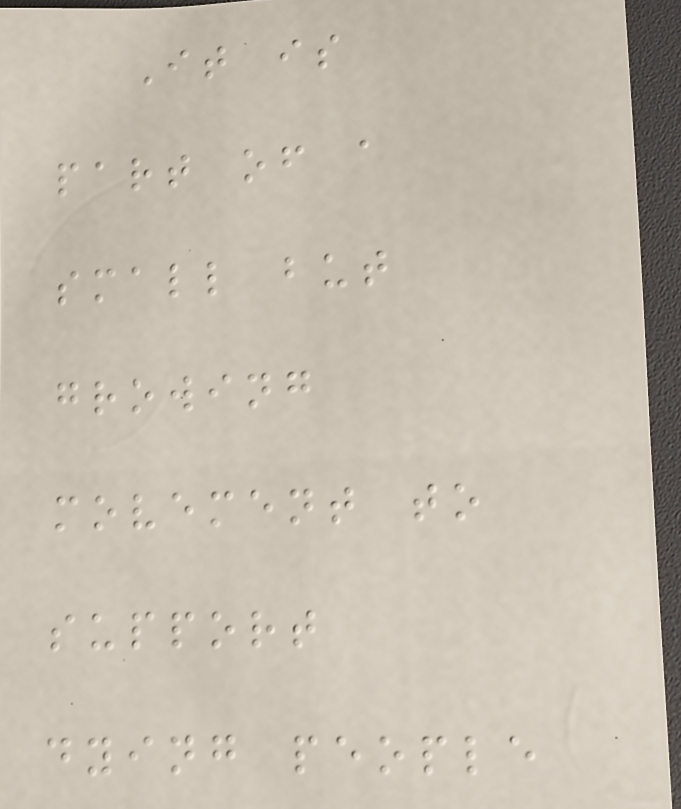It is
part of a
small but
growing
movement to
support
dying people
